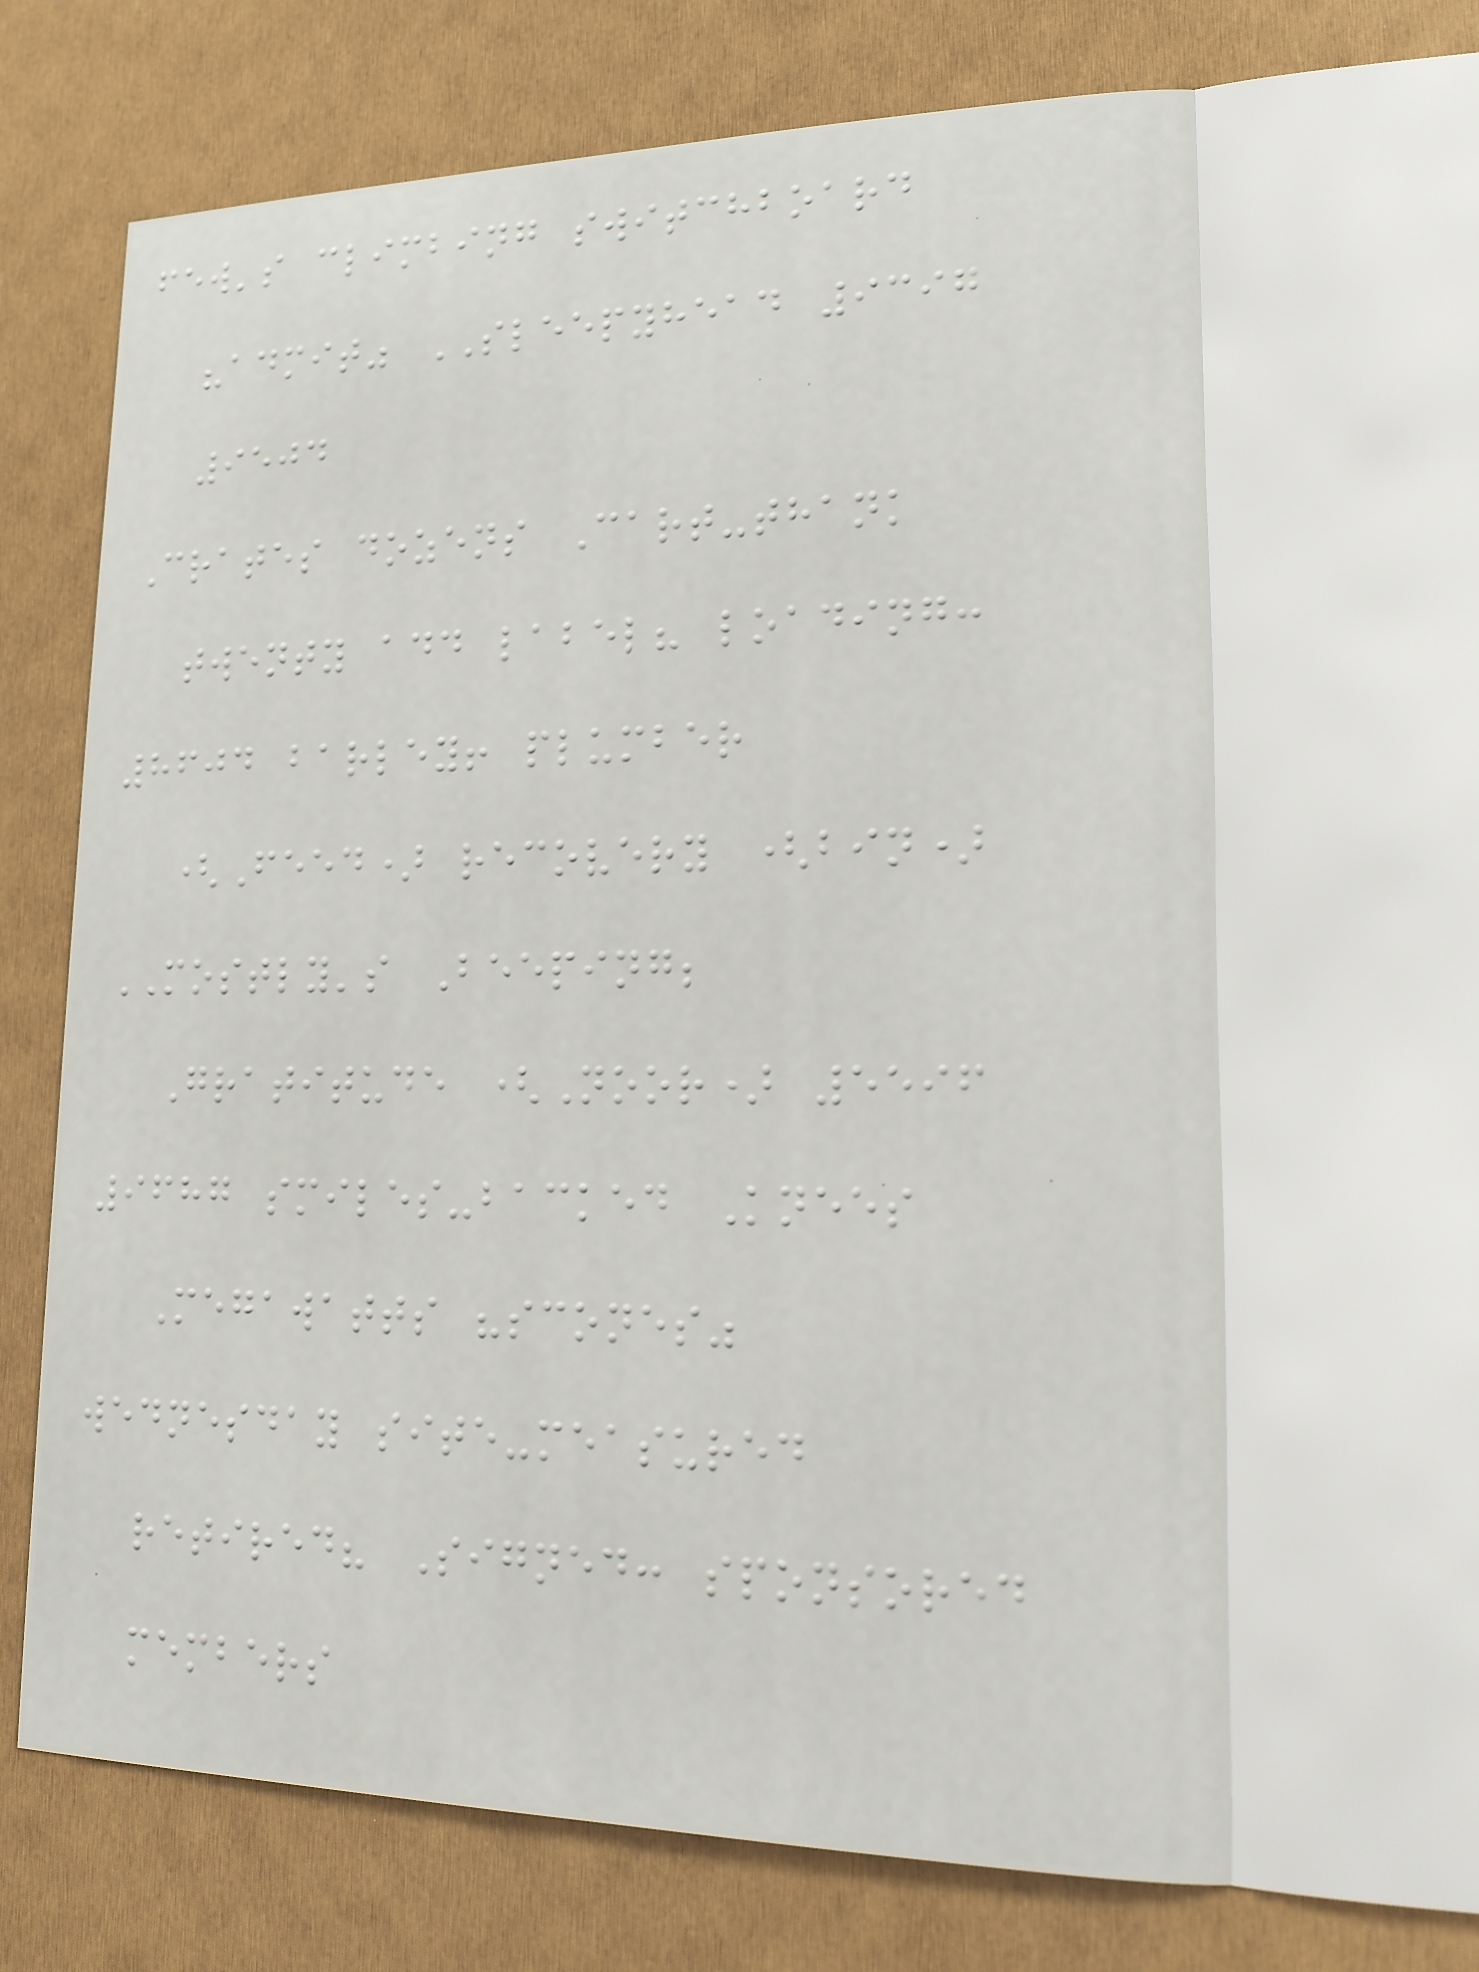few's climbing switchboard
"admit" SLEEPYHEAD 9397
9504
Crates dozens Cart-thank
twenty add label? loading:
8604 barley! plumber
(Feed) recovery (bin)
MOSTLY's Beeping;
Gratitude (Noor) 5596
9687 smiles-backed Knees
Megawatts "scones"
wednesday site-measured
retired? Signed: sponsored
members
